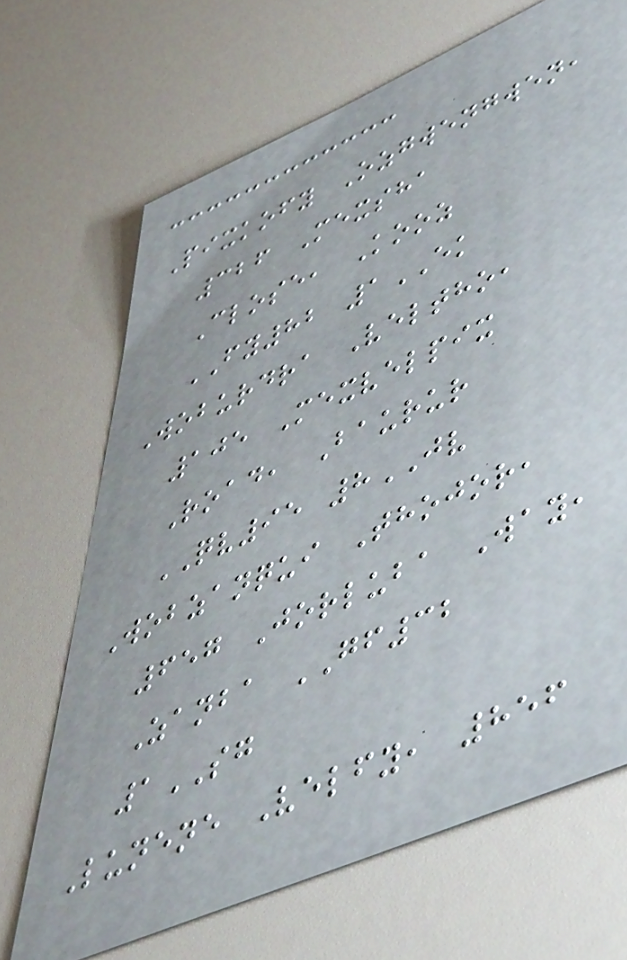Pixkofy Ozgwengwen,
326 Mexsha
Close, Kooz
FY82 1EK
Woburdra Veltho,
105 Mexvelpix
Road, Baurur
QV95 8JV
Wobzanqui Thojor,
657 Jorluba Way,
Zanba GF32
1SG
Lunene Velfy, 856
